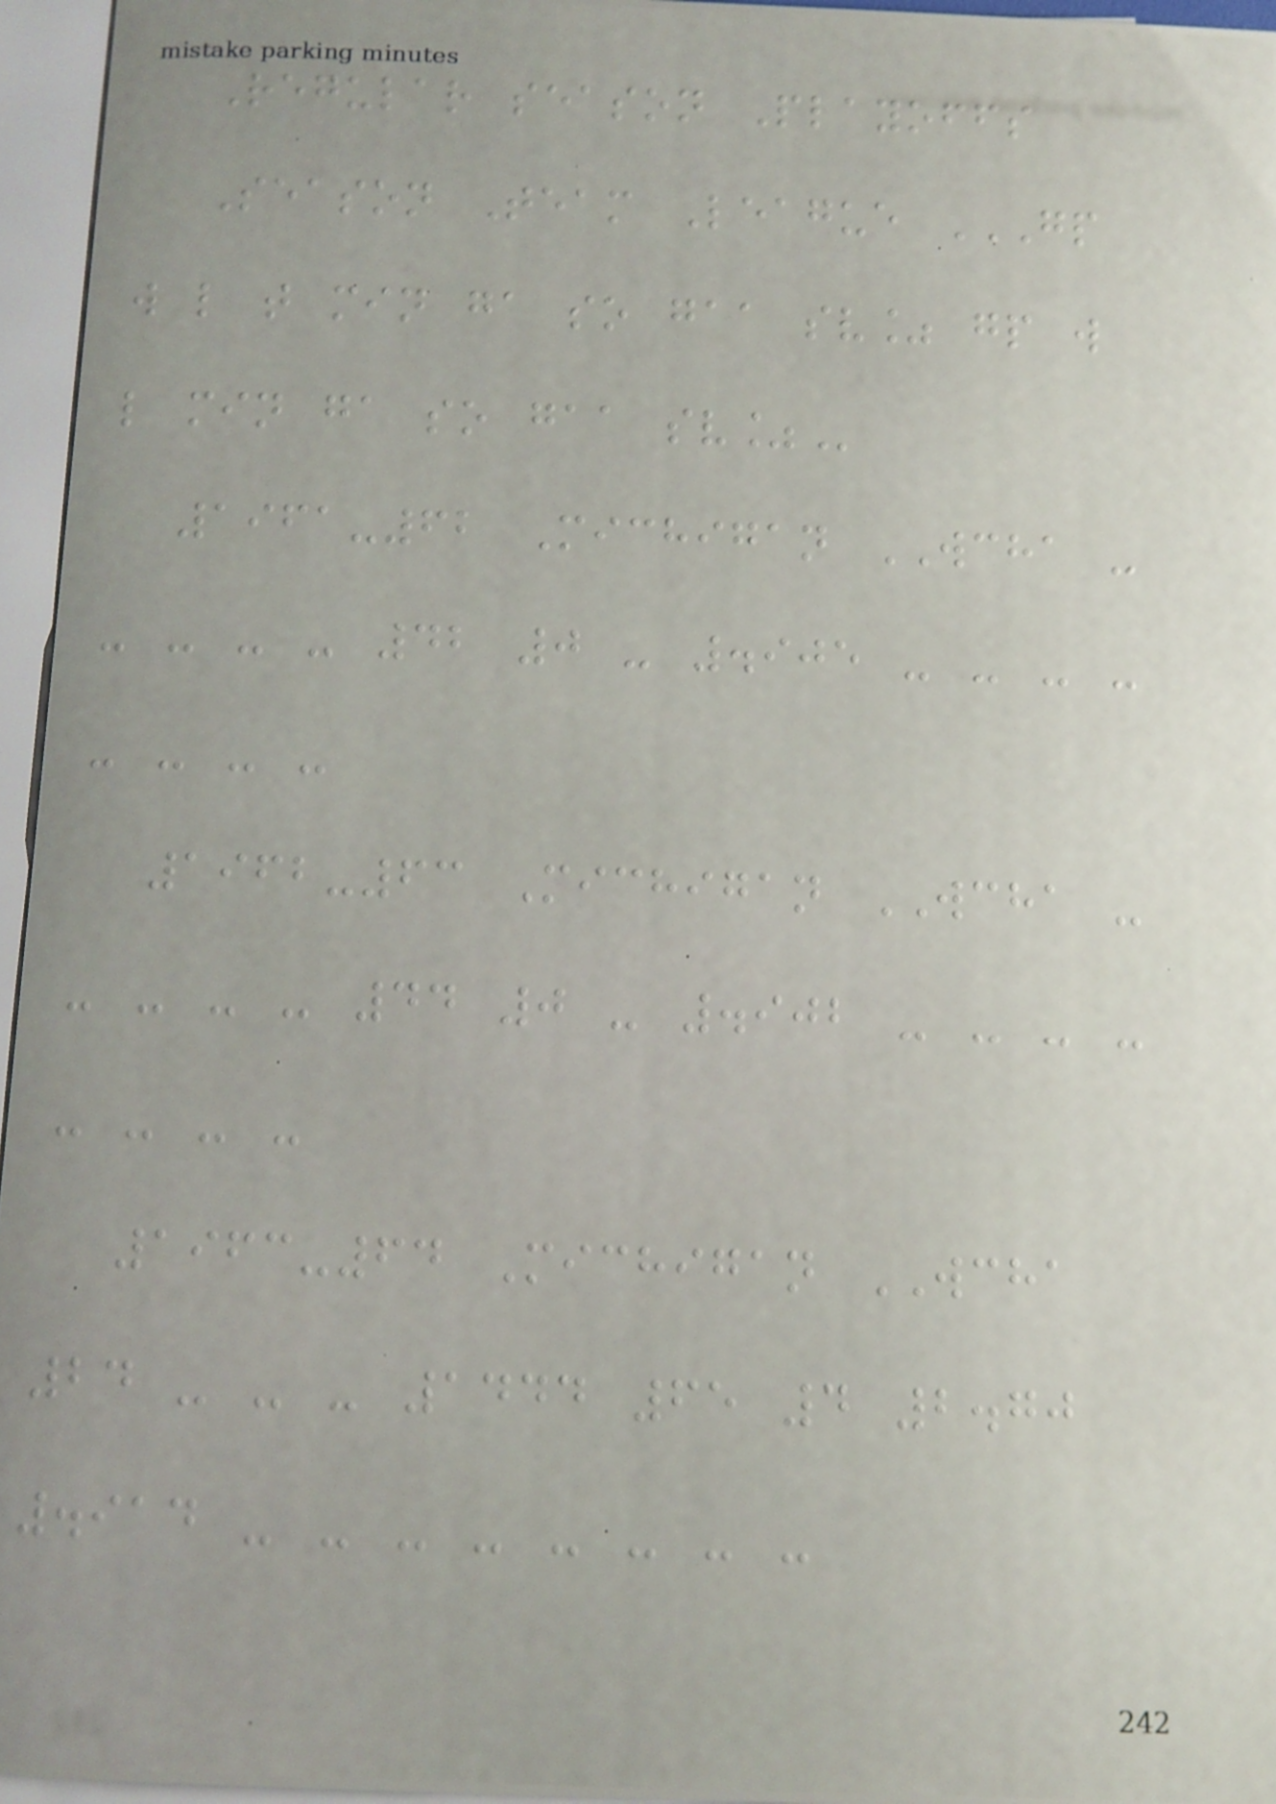Regular season Playoffs
Season Team League GP
W L T MIN GA SO GAA SV% GP W
L MIN GA SO GAA SV%
1961-62 Michigan WCHA -
- - - - 42 0 - .905 - - - -
- - - -
1962-63 Michigan WCHA -
- - - - 44 0 - .902 - - - -
- - - -
1963-64 Michigan WCHA
24 - - - 1444 65 4 2.70
.914 - - - - - - - -
